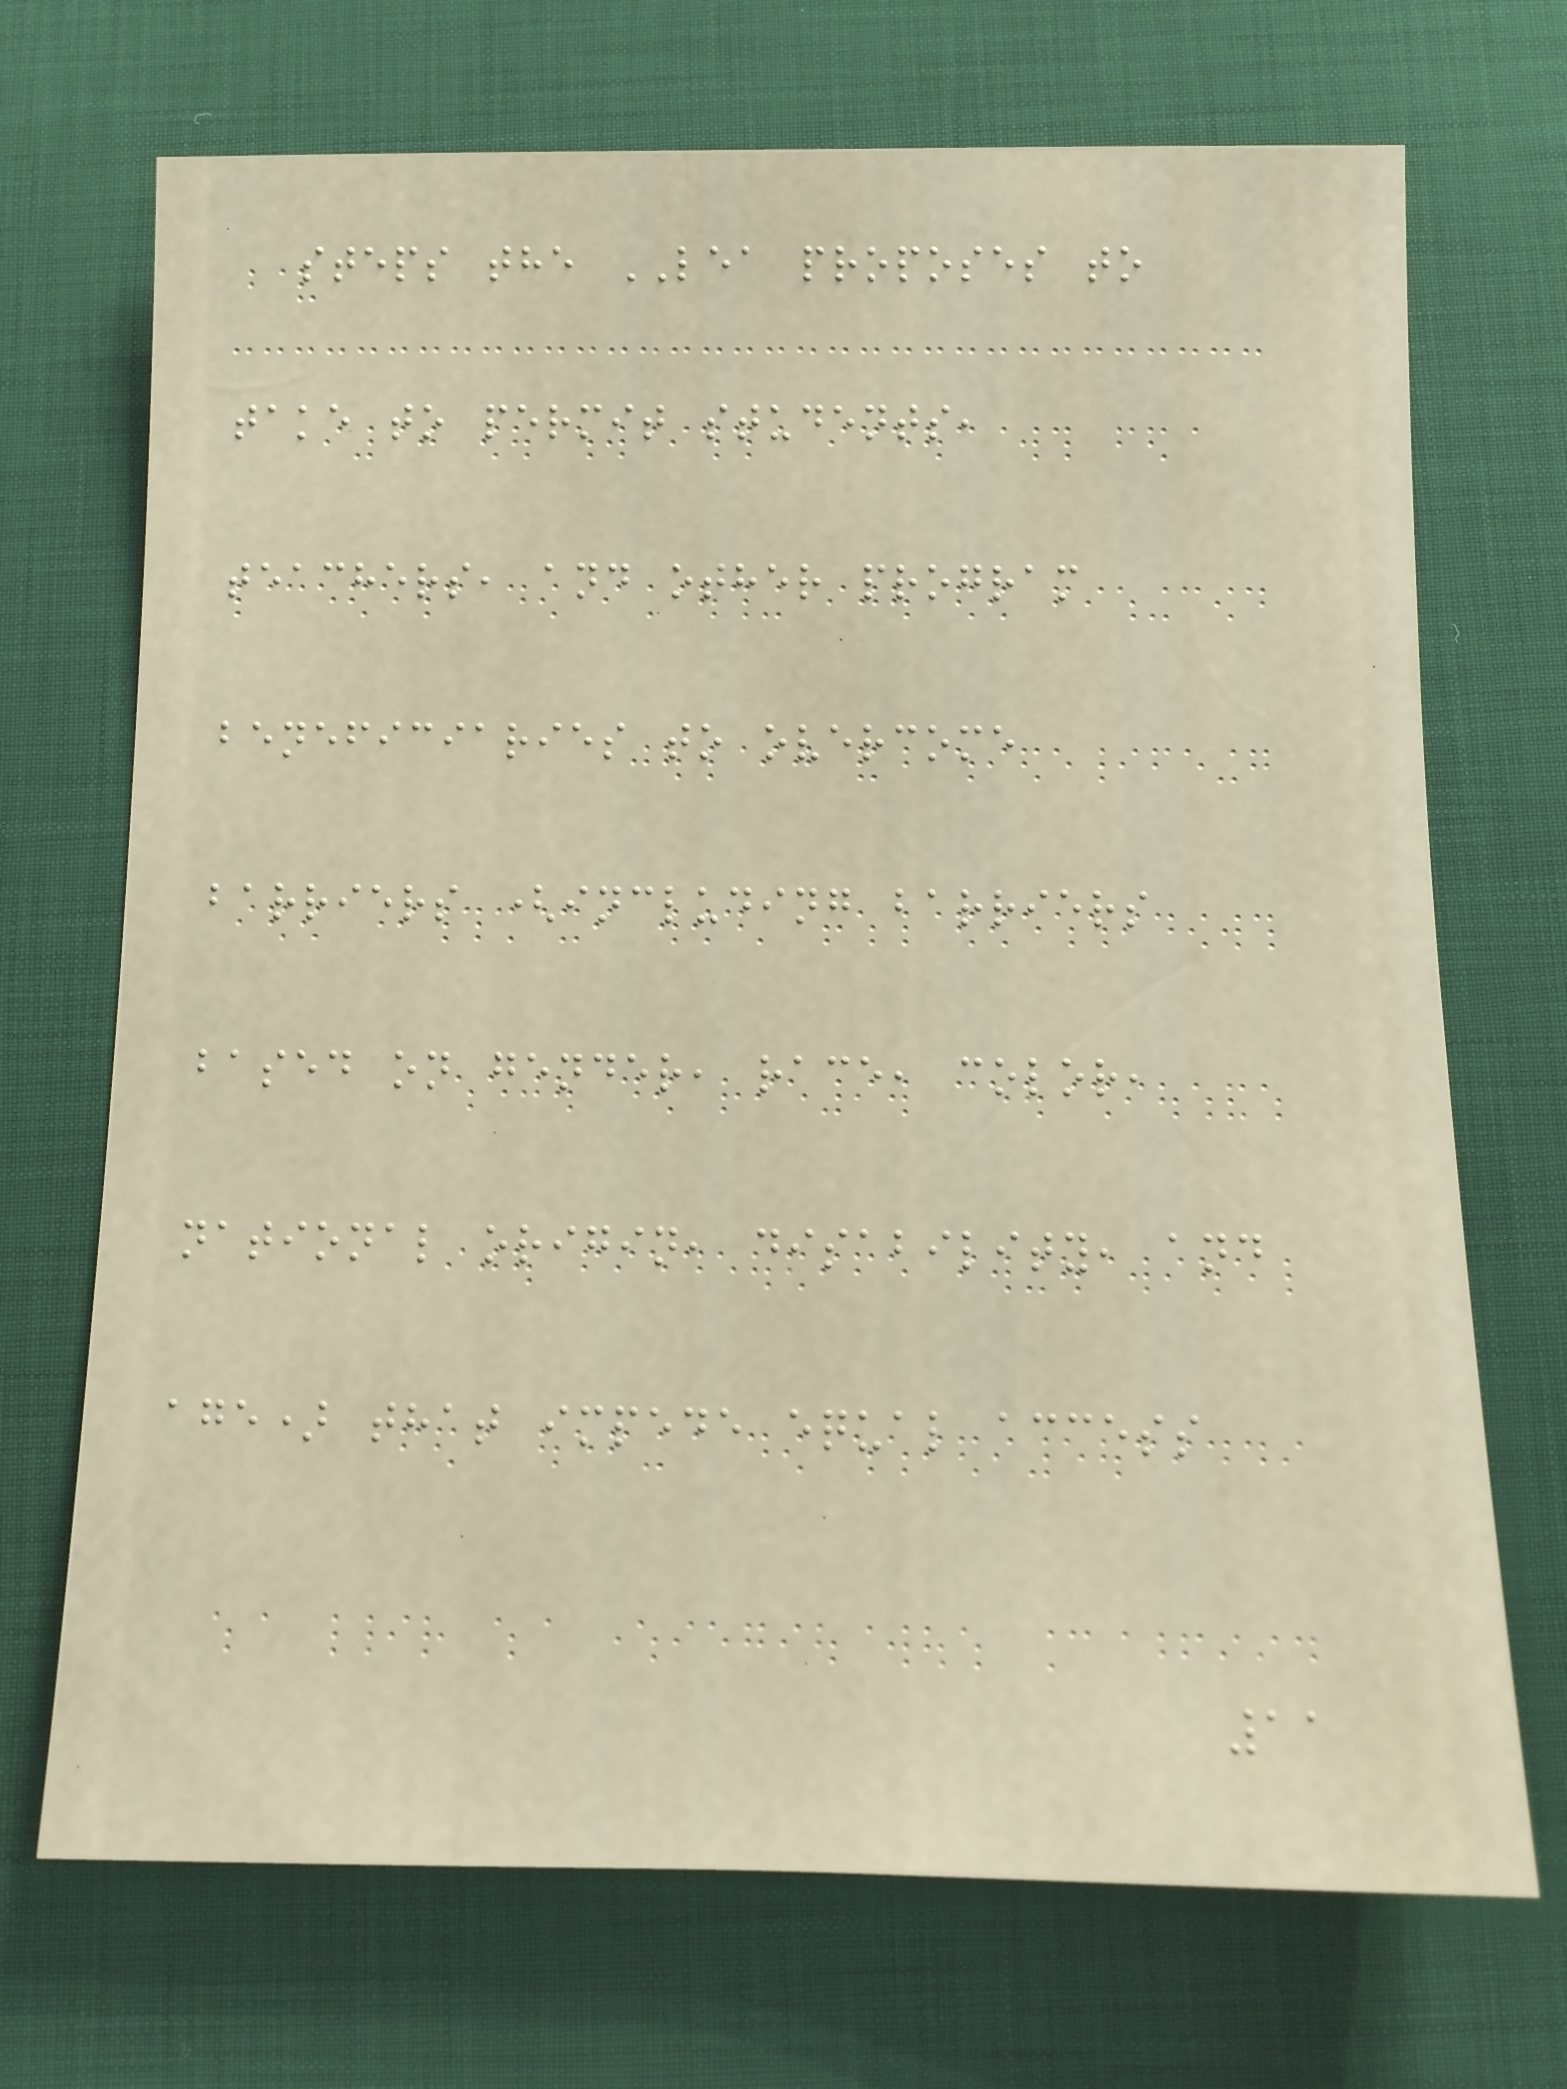steps the LEA proposes to
take to permit students,
teachers, and other program
beneficiaries to overcome
barriers (including barriers
based on gender, race, color,
national origin, disability, and
age) that impede equal access
11
